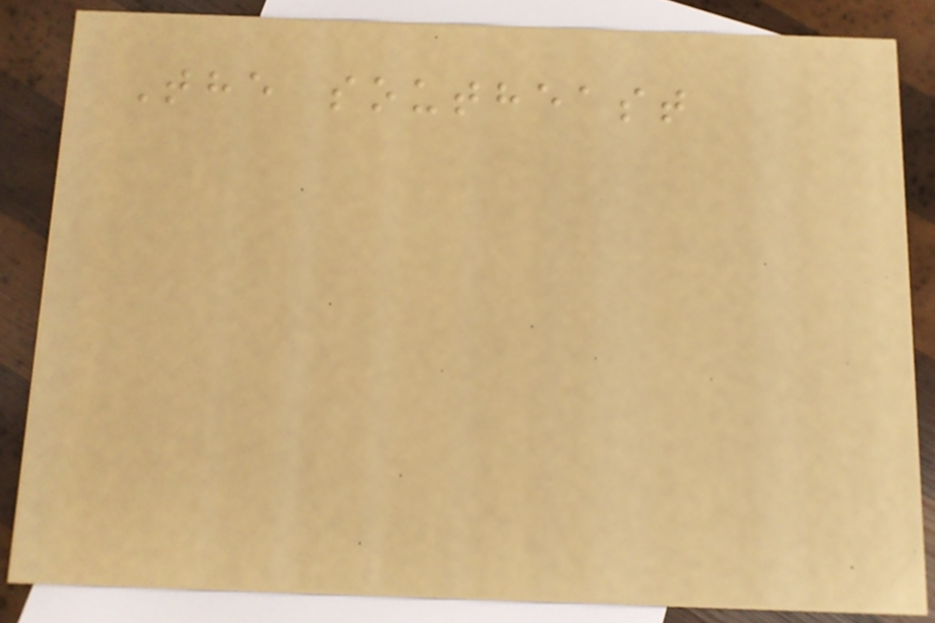The southeast
